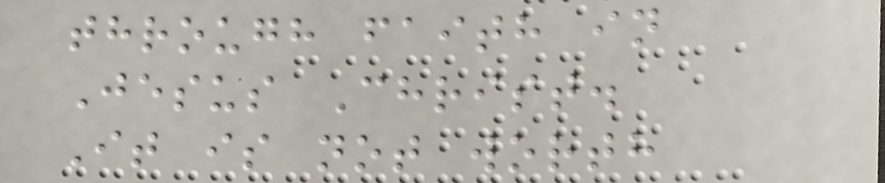through faith in
Jesus Christ.
It is not worth
